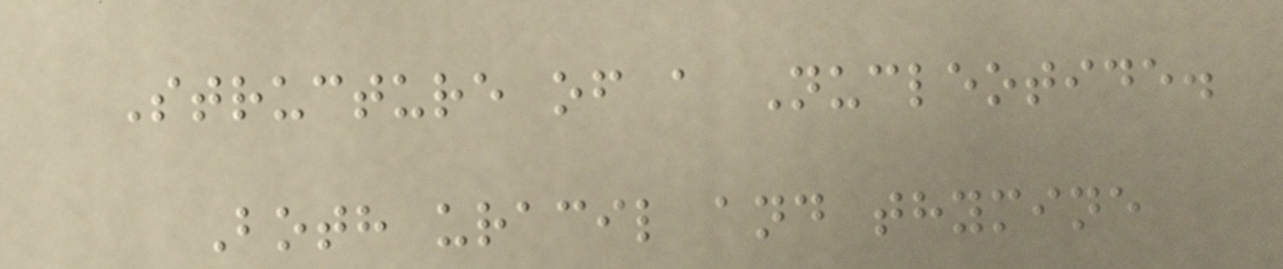Structure of a Nucleotide.
Both uracil and thymine
